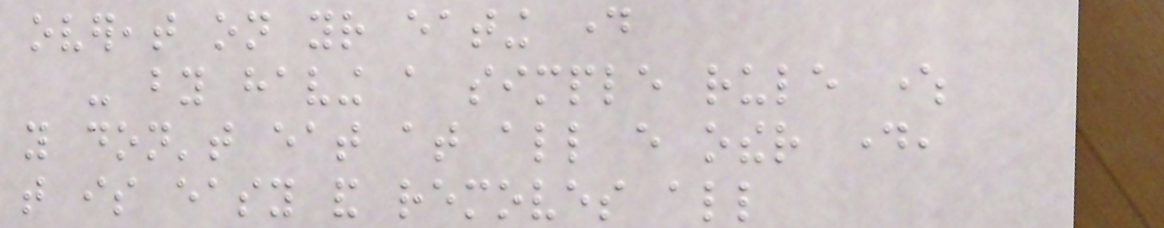overeat on your eating day
- by having a simple rule where
you don't eat at all every other day,
that is easy and removes all
